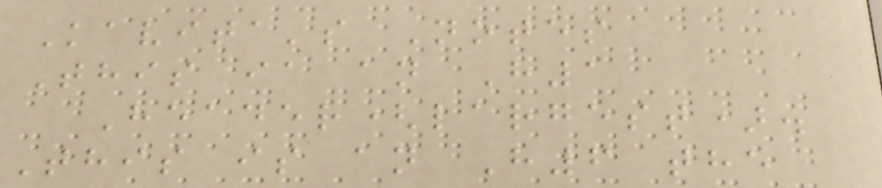Kavita's Notes
This ia an H1
Header(largest).
This is an H6 the
